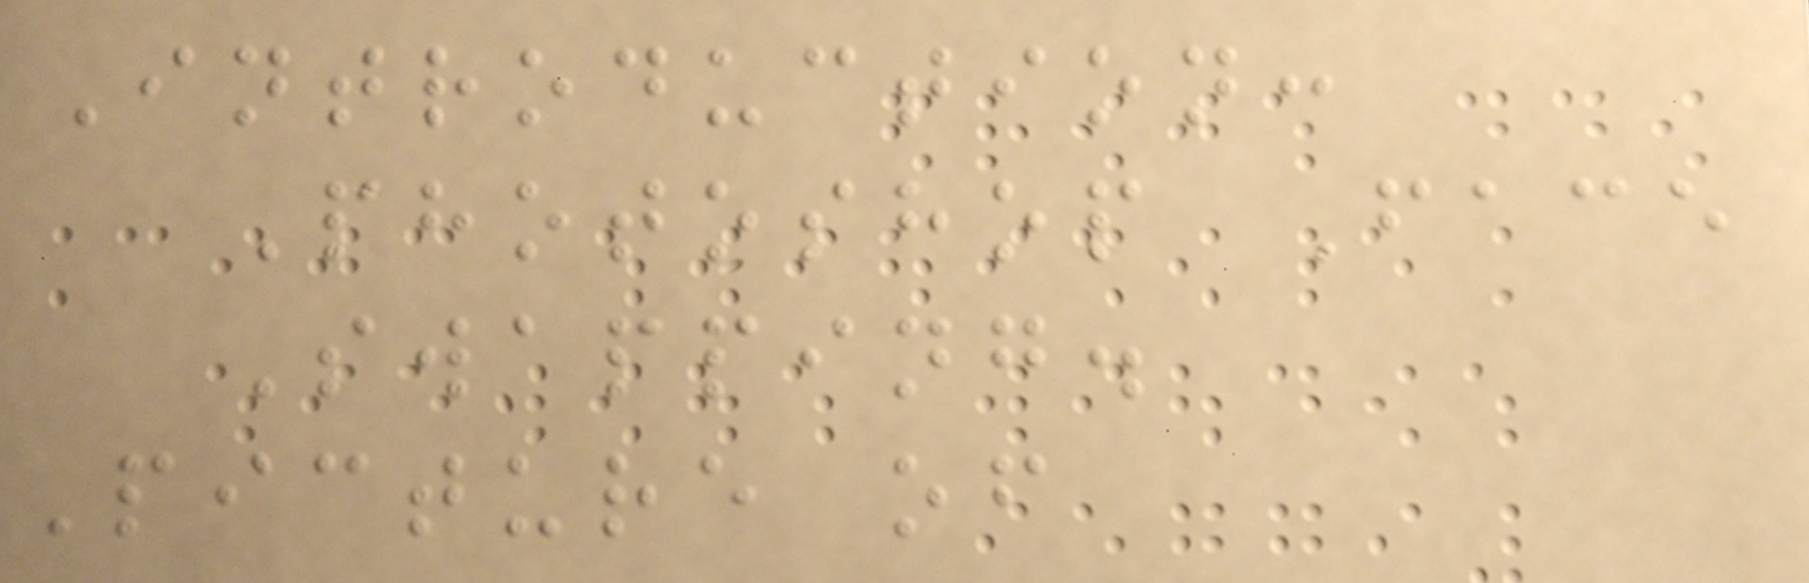Introduction:
Photoshop Face
Swapping.
Picture of
